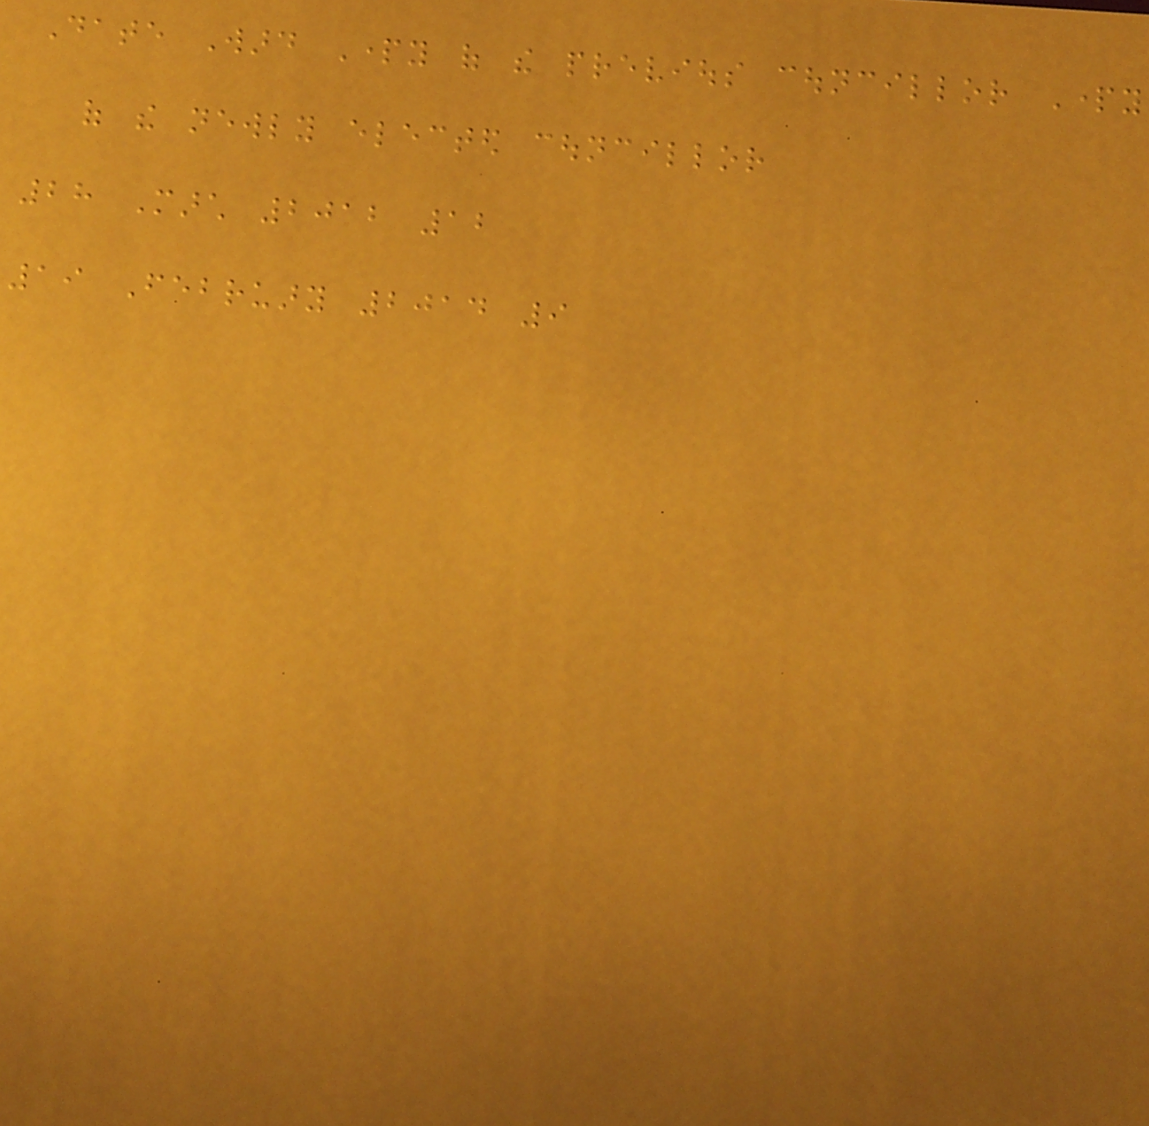Date Ward Party of the previous councillor Party
of the newly elected councillor
28 March 2012 12
19 February 2014 9
